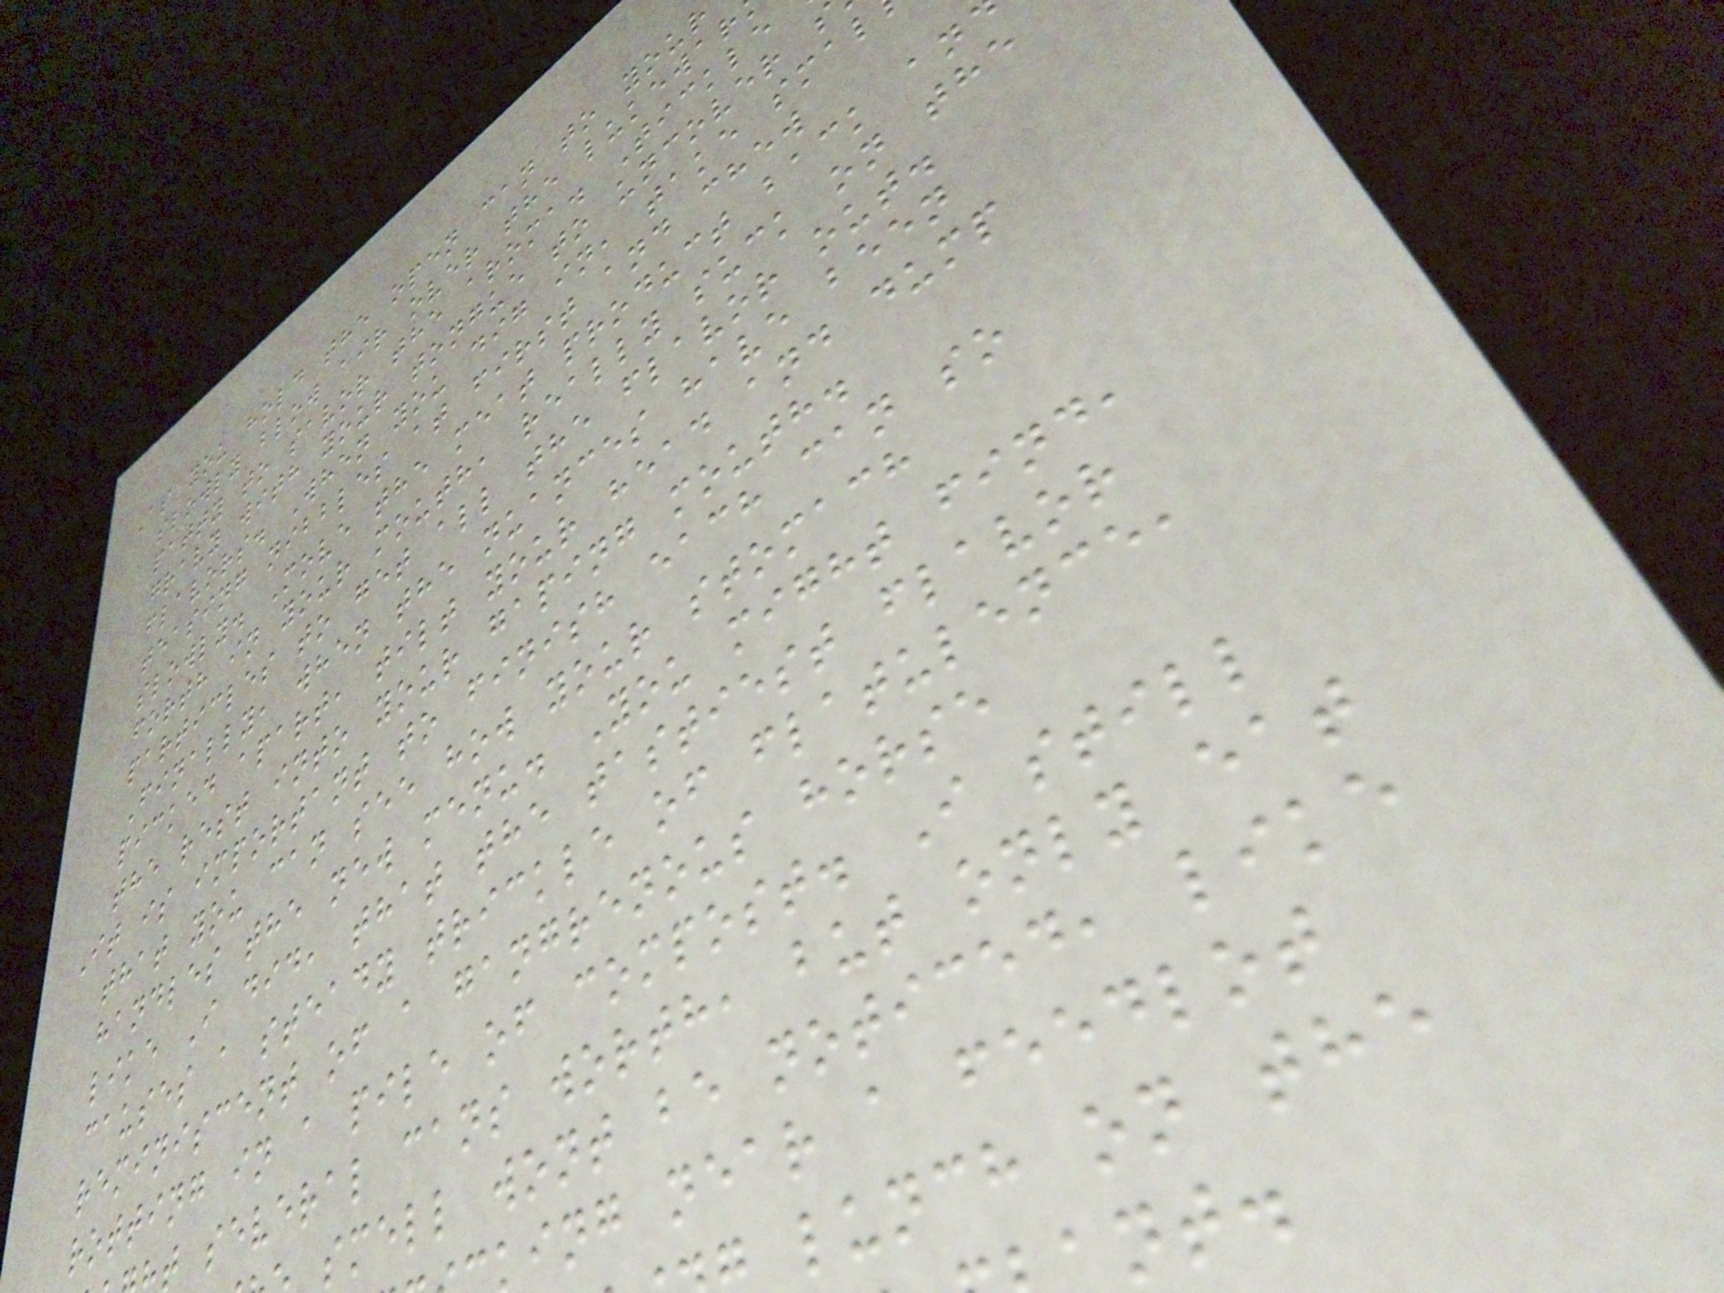As you hold the open can to your
slowly blow air over the lukewar
patty to savor the aroma. Tickle
gravy with your tongue to uncover
flavors. When you dig in, take smal
teasing nibbles at first and chew
slowly. Move the meat product back an
forth in your mouth, really suck on the
particles to get all the flavor out.
Finally, when the nuances have been
picked apart, tilt your head and dump
the rest into your gaping mouth.
It is important to finish each can so
that you can see how your stomach
handles the new menu. You might find,
like I did, that the tastiest flavor
causes a steady trickle of flatulence,
reminiscent of a gangrenous horse
rotting in a pile of compost. I still
t several cans worth, but only eat
smell wont be noticed, like
king near a feedlot
lunch on the
